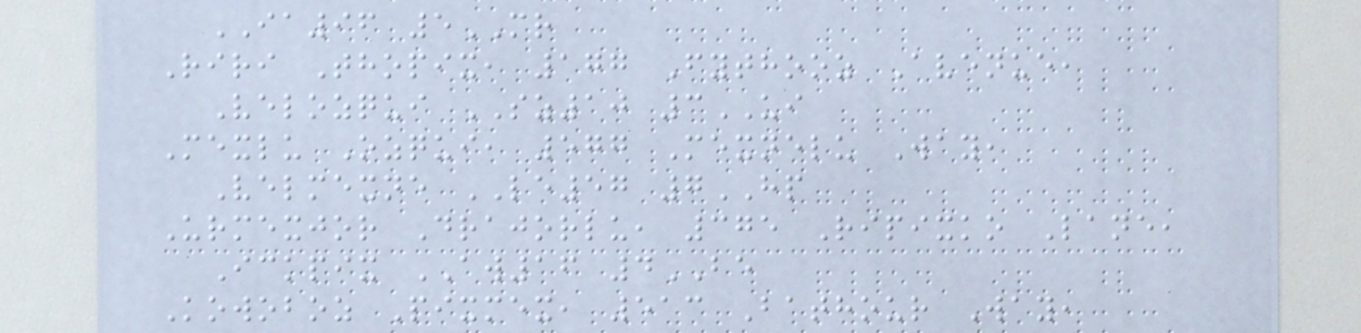IA96 5MR
Riri Thopix, 177 Fythooz Avenue,
Velozqui SZ10 3UI
Mexlu Ozqui, 577 Mexnelu Way,
Velmexne LE57 7HP
Urmexjor Drajorlu, 375 Ripixko Lane,
Ickpix AW16 4BE
Kowoboz Pixmex, 513 Bathour Way,
